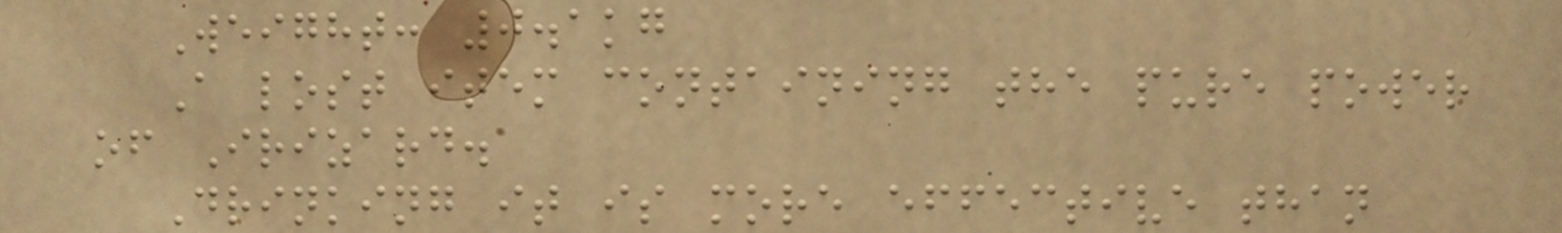Weight: 0.1kg
A lost item containing the pure power
of Irizard.
Drinking it is more effective than
